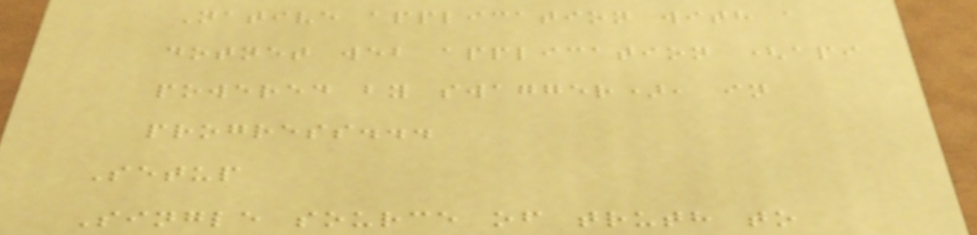Native application with a
dotnet web application (api
powered by swagger), in
progress...
Setup
Single source of truth to
